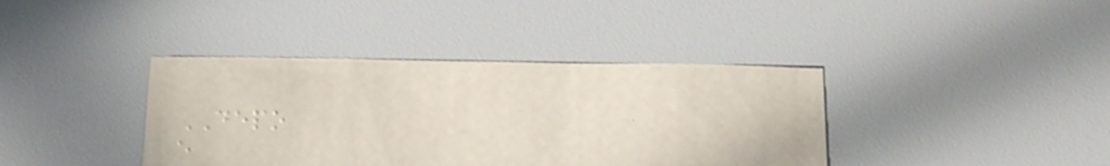DEPO
e
